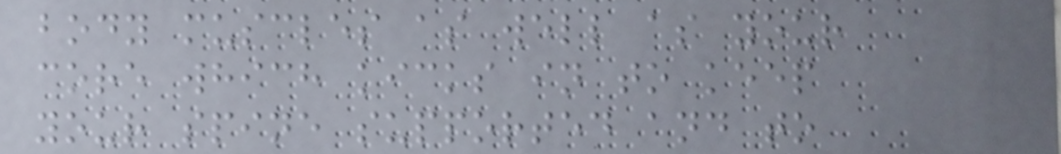body muscles as well as your
core which kicks in to keep
your spine supported and to
